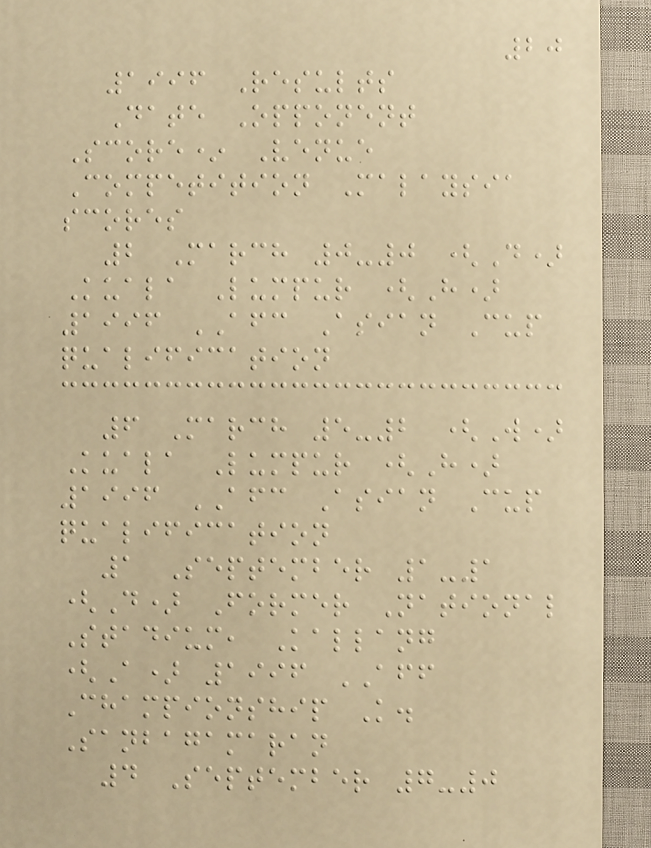20
1996 Results
Date Opponent
Score* Venue
Competition Malaysia
scores
2 March 0-0 (D)
Kuala Lumpur (H)
1996 AFC Asian Cup
qualification
6 March 5-2 (W)
Kuala Lumpur (H)
1996 AFC Asian Cup
qualification
1 September 1-1
(D) Former National
Stadium, Kallang
(A) 1996 AFF
Championship K.
Sanbagamaran
4 September 7-0
